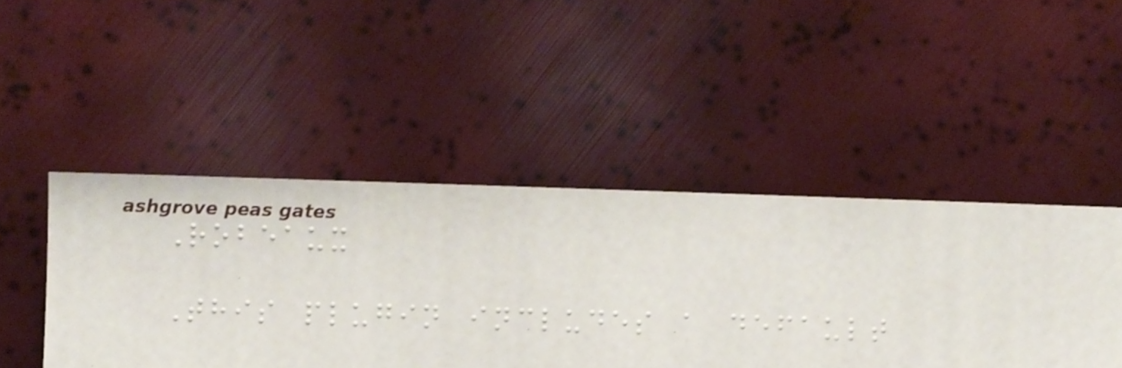Robeaux
This plugin includes a default
